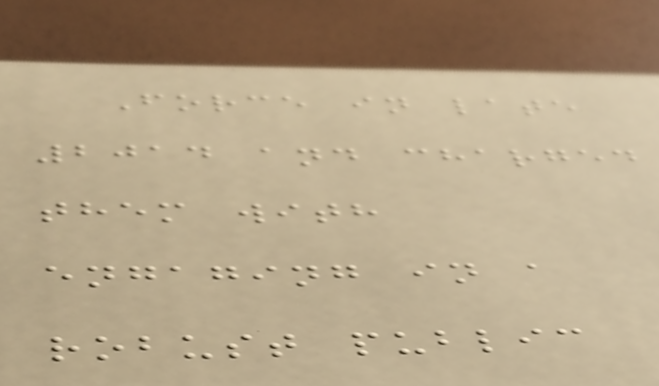Force in late
2014 and charged
them with
engaging in a
robust public
